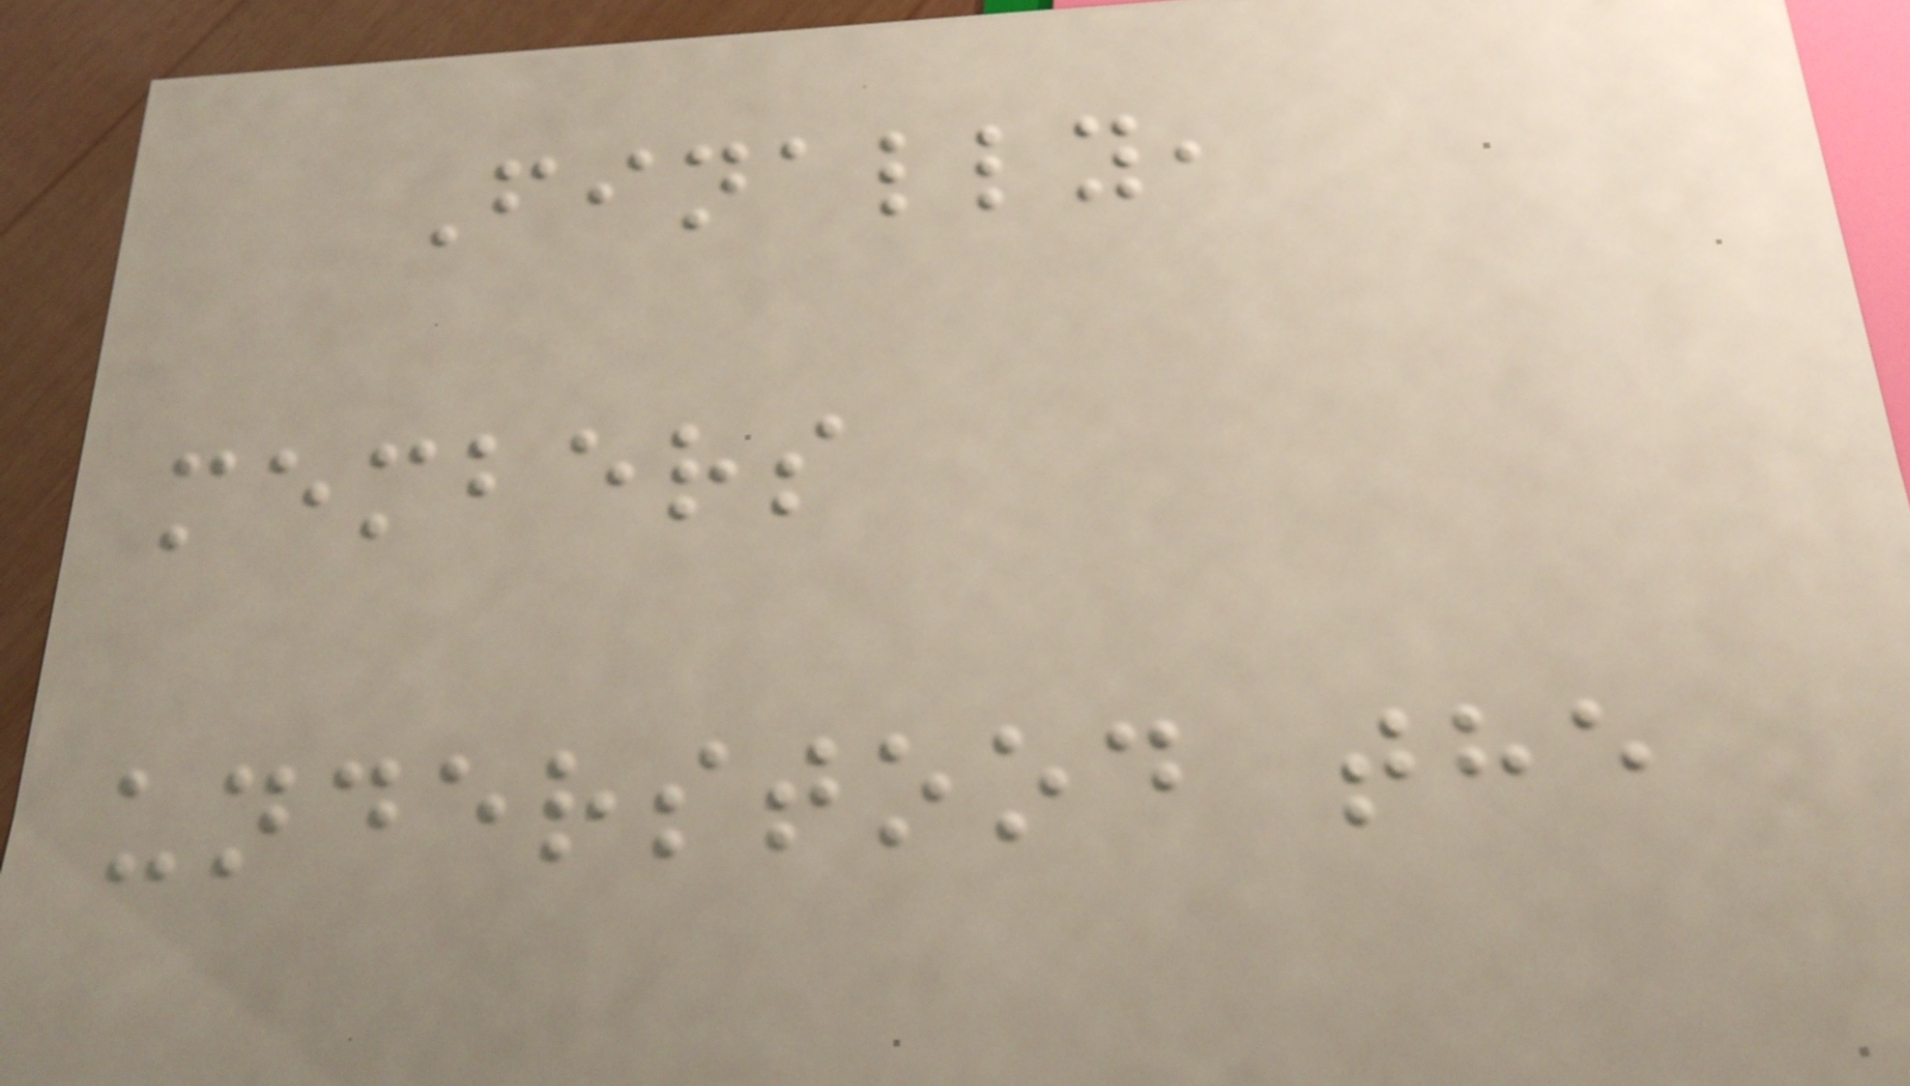Finally,
members
understood the
